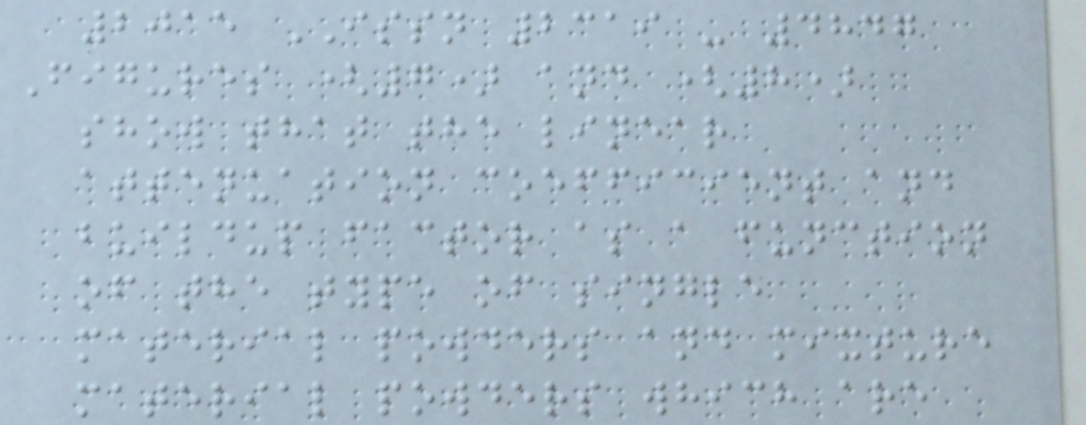2015 ISSN 2319 - 4847
Figures (7) and (8)
show that the linear
attenuation coefficient and
buildup factor as a function
of the type of single
material powders and mixture
material powders which are
